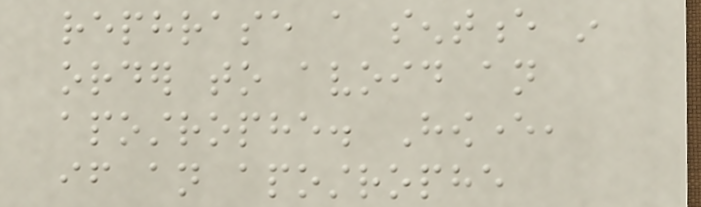rephrase a sentence in
order to avoid an
apostrophe. However,
if an apostrophe
